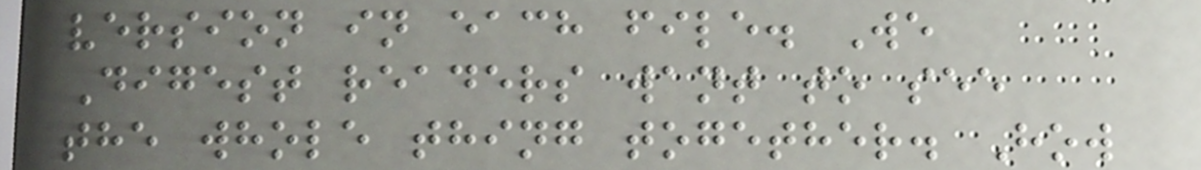version in each file. We
Digest readers want to see
the whole thing together. How
